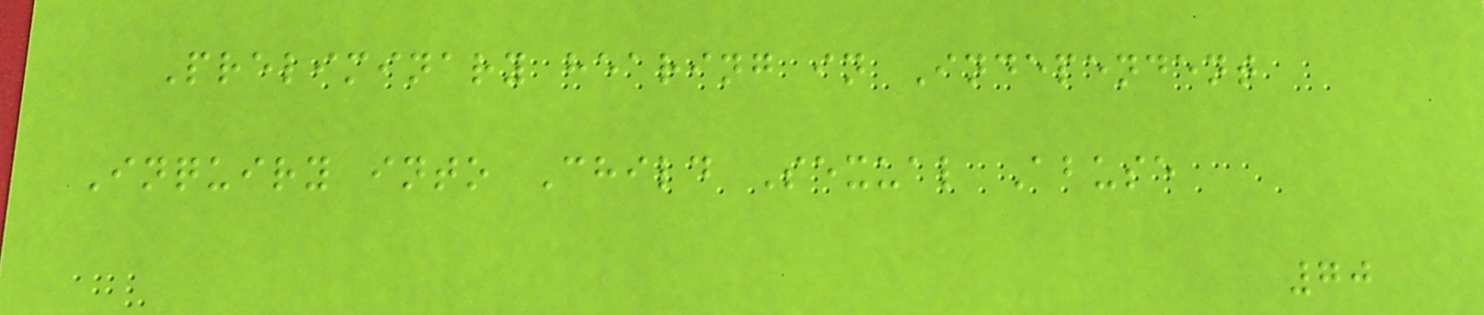Preliminary hearing in Independent
Inquiry into Child Sexual Abuse
70
